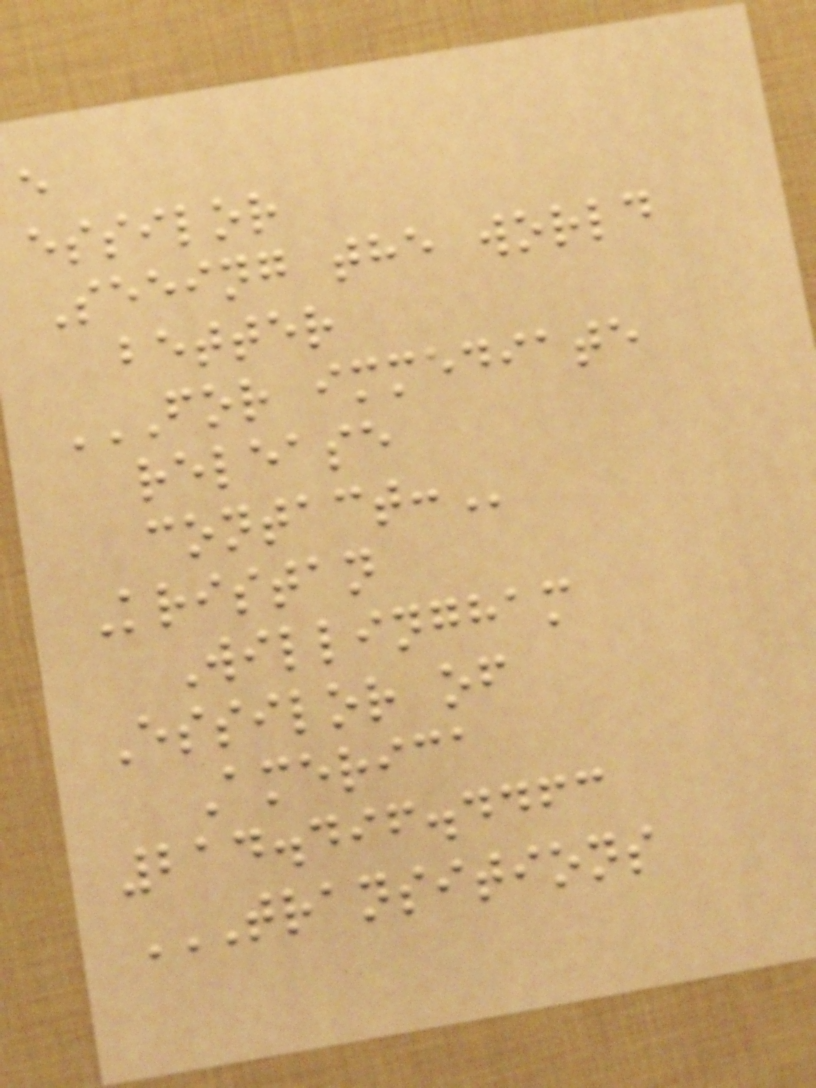e
essilor
Seeing the world
better
FOR IMMEDIATE
RELEASE
CONTACT:
Kristan
Willingham
Essilor of
America
214.496.4463
TRANSITIONS
